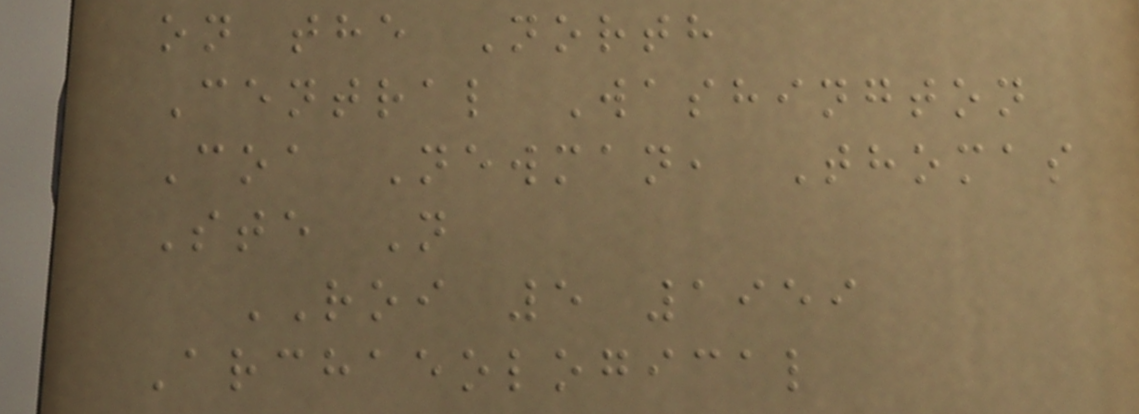on the North
Central Washington
Coa Newman, Thomas
Ste N
ROI 5 1959
Archaeological
